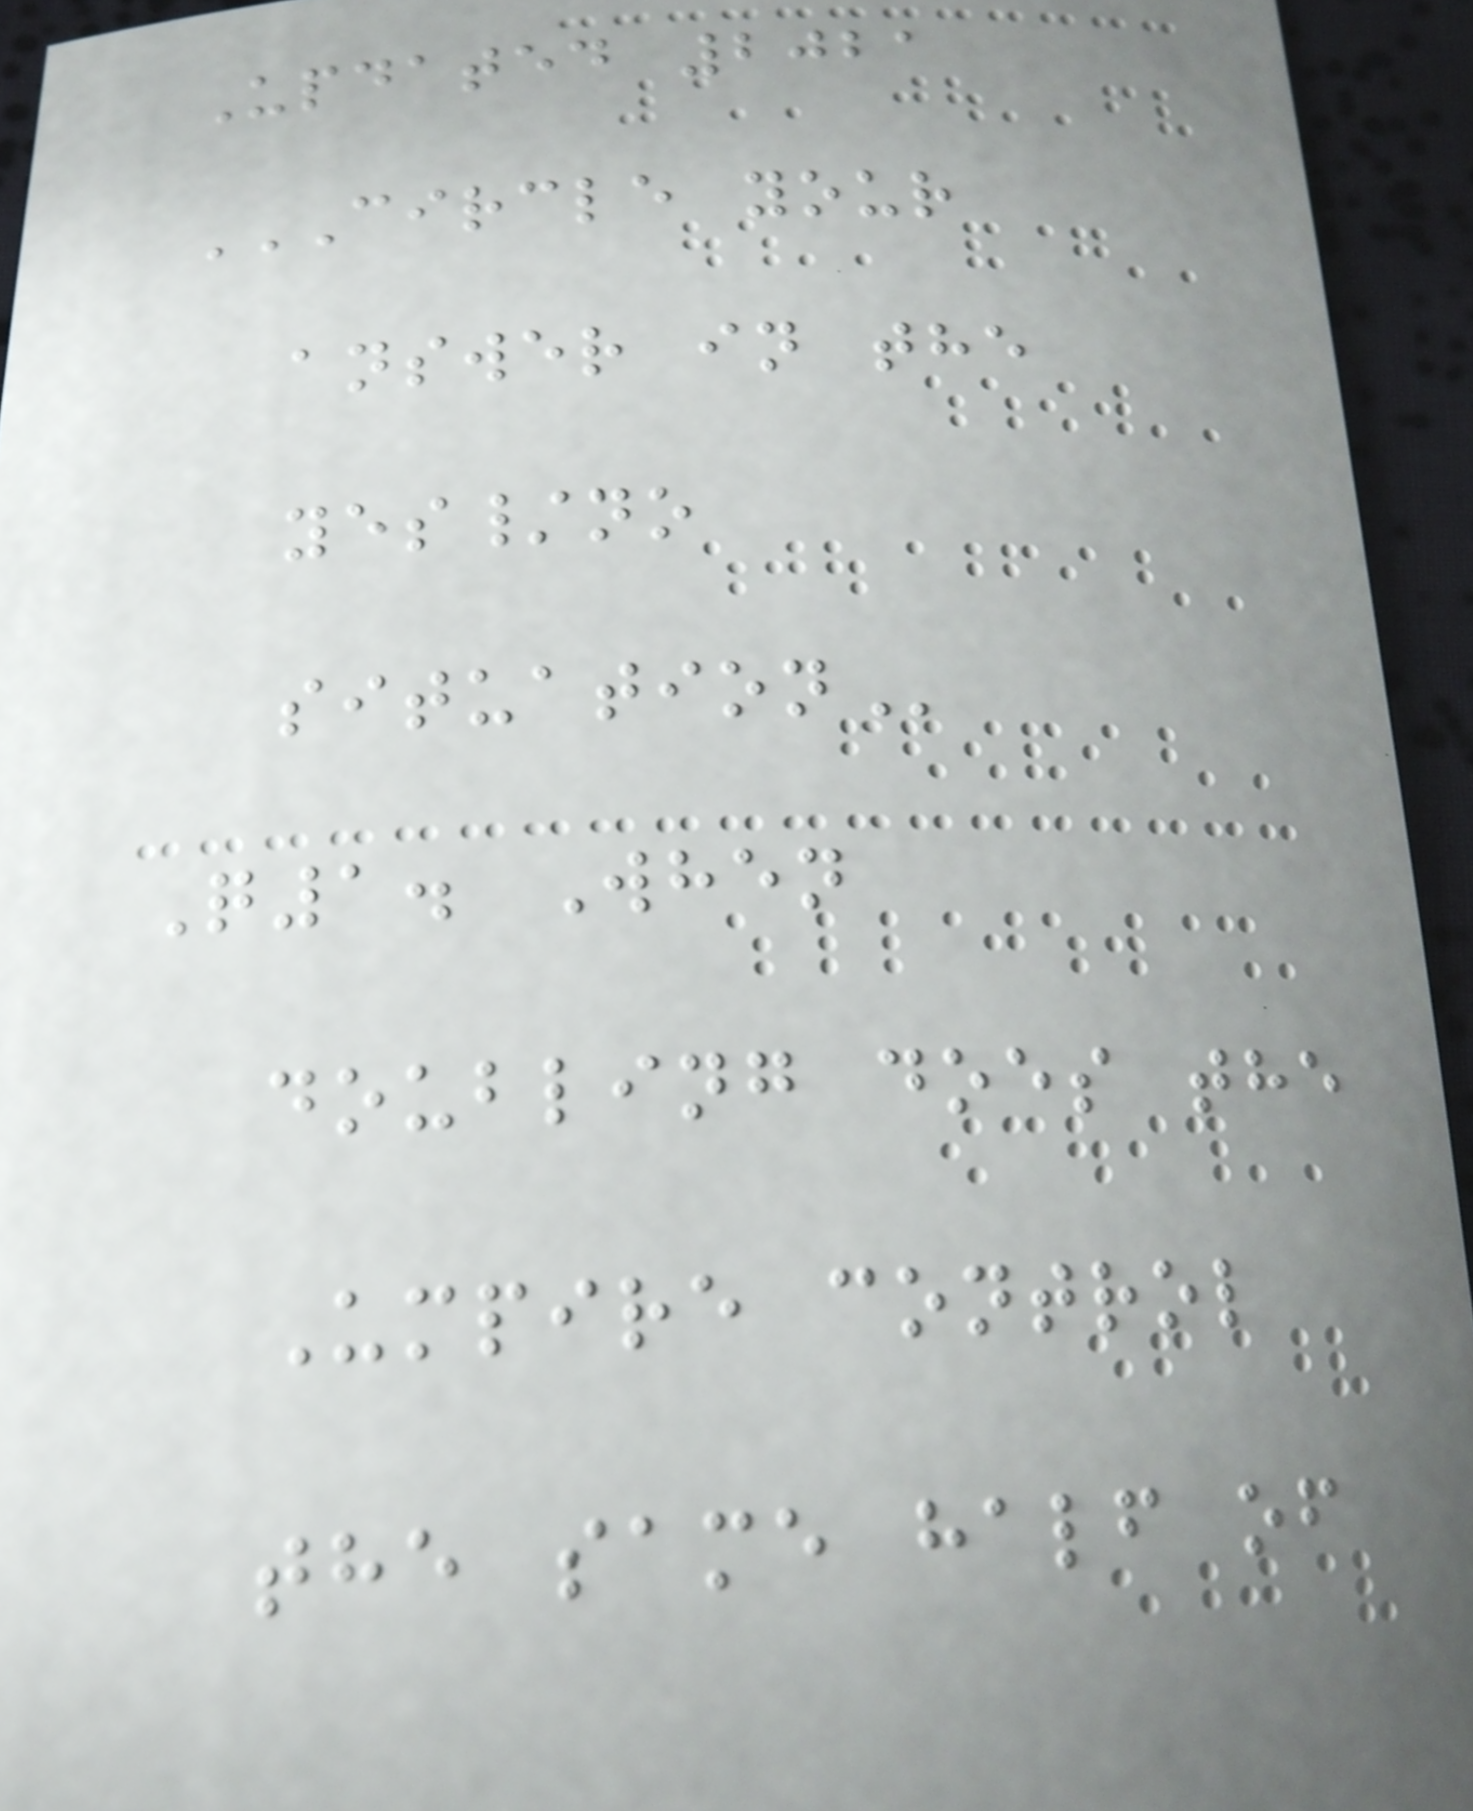Updated 2021
CIRCLE YOUR
ANSWER IN THE
YES/NO
SITUATION
Q1. When
doubling does the
Umpire control
the same half of
